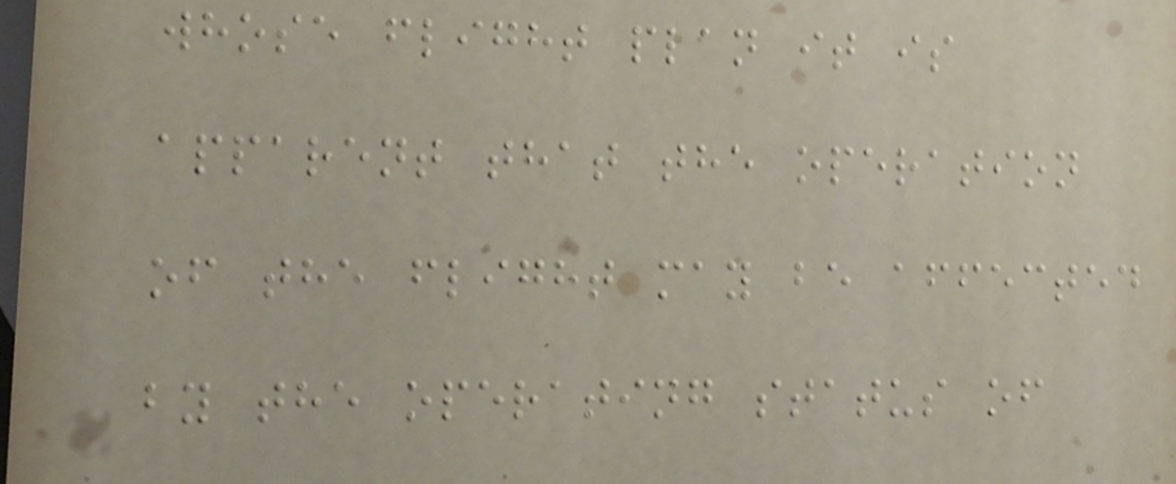whose flight plan it is
apparent that the operation
of the flight may be affected
by the operating status of
